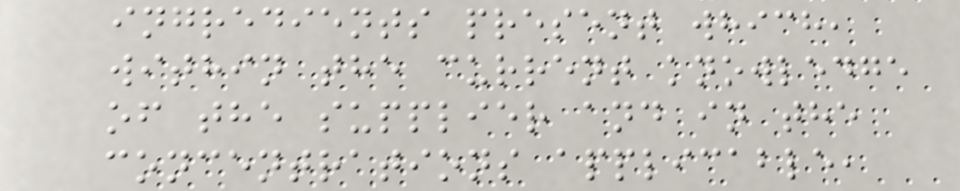ingredients present which,
within the current knowledge
of the supplier and in the
concentrations applicable,
